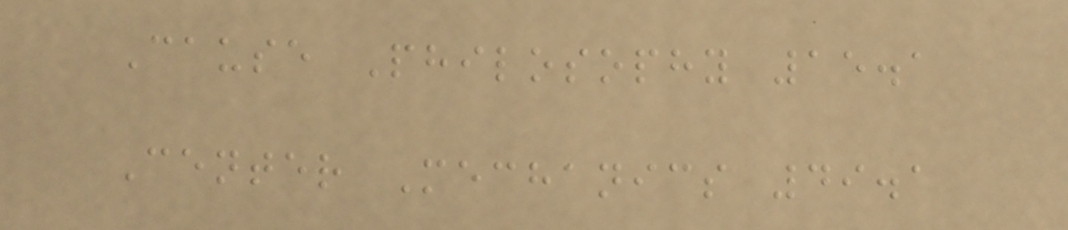Cause Philosophy 15.1
Center Mechanics 49.1
